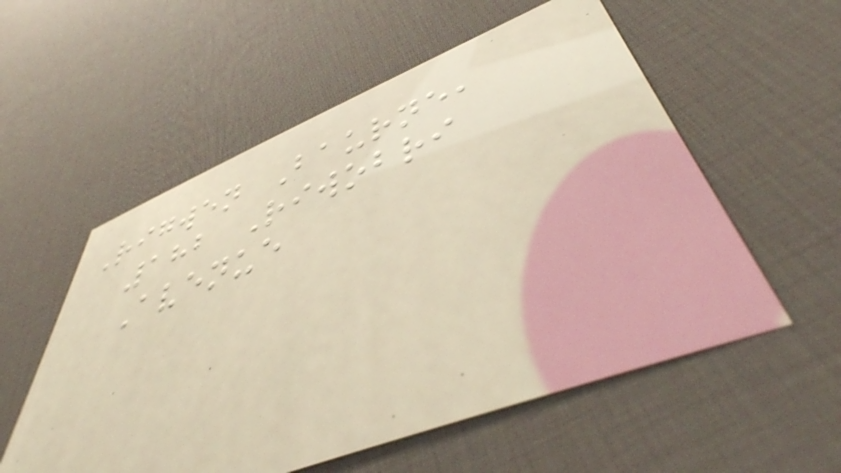Rigwen Baurne,
182 Riwobri
Avenue
